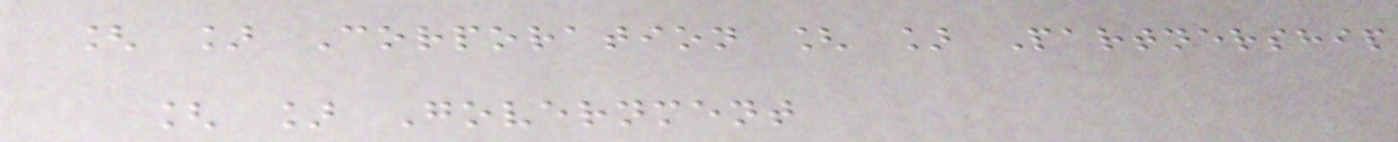[ ] Corporation [ ] Partnership
[ ] Government
